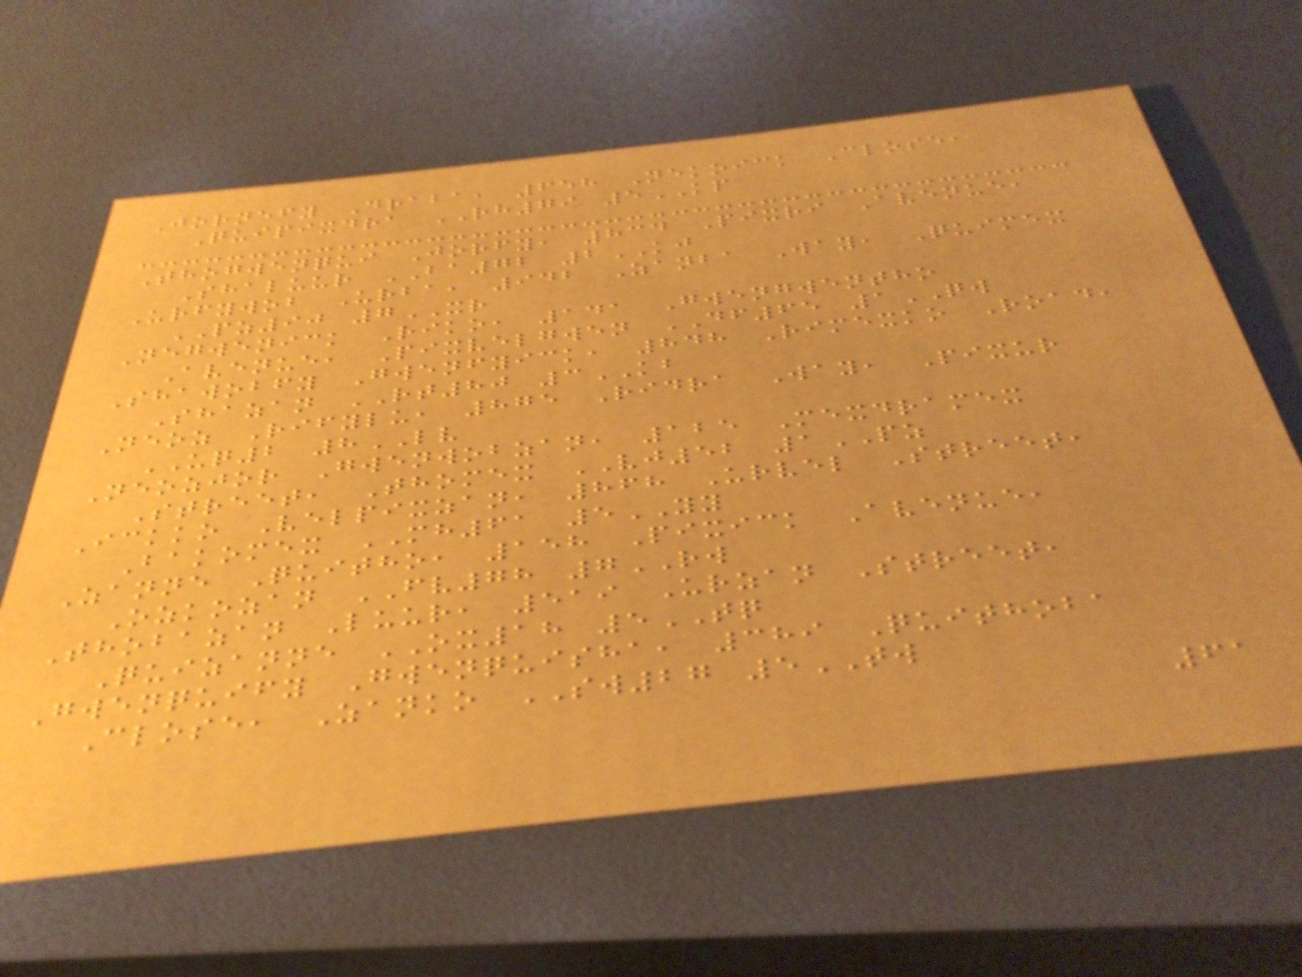Jornefy Draba, 658 Nekoick Close,
Quipixdra RH79 5KP
Thogwenqui Jorfy, 834 Pixri Avenue,
Shaluur BA72 2KJ
Urfywob Urba, 942 Zanba Way, Quimex
PZ90 7XR
Negwenick Riko, 141 Gwengwentho
Avenue, Pixvelgwen DF65 1QW
Shawobfy Gwenfyick, 848 Rimexko Road,
Shazan RT80 3KB
Neoz Rifylu, 875 Ridra Way, Pixur
UQ2 8LV
Neozjor Gwenwobzan, 125 Mexdramex
Street, Thomex VJ52 1PZ
Ickko Velpixzan, 868 Urvel Street,
Bakomex MH61 5YY
Zanne Quitho, 158 Pixick Avenue,
Ozkozan FV78 7RW
Thobazan Luur, 519 Urzan Street,
Quizanne OX18 5TQ
Gwenquify Gwenquisha, 389 Quithoba
Close, Zanko SW27 5TW
61
